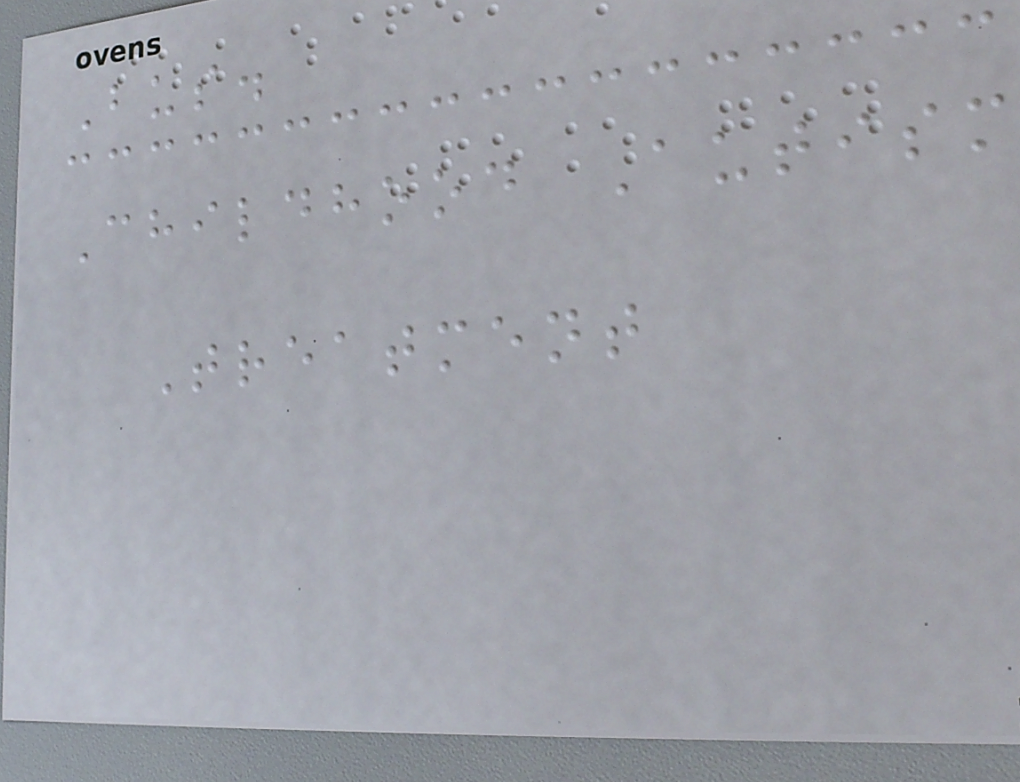Bus.
Childhood Autism
Treatment
